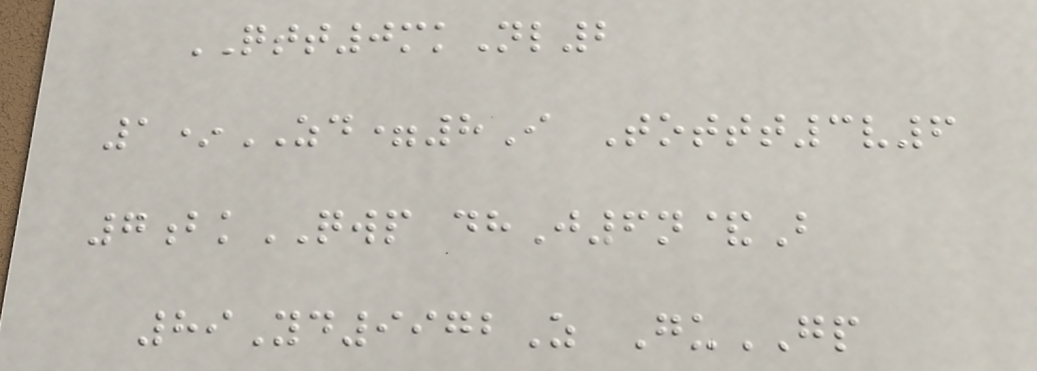QTT0mkNl2
1*ZD=8I Tottt3v6
7bkQWP dhJ6n&B
89Yd9972Z GuGP
